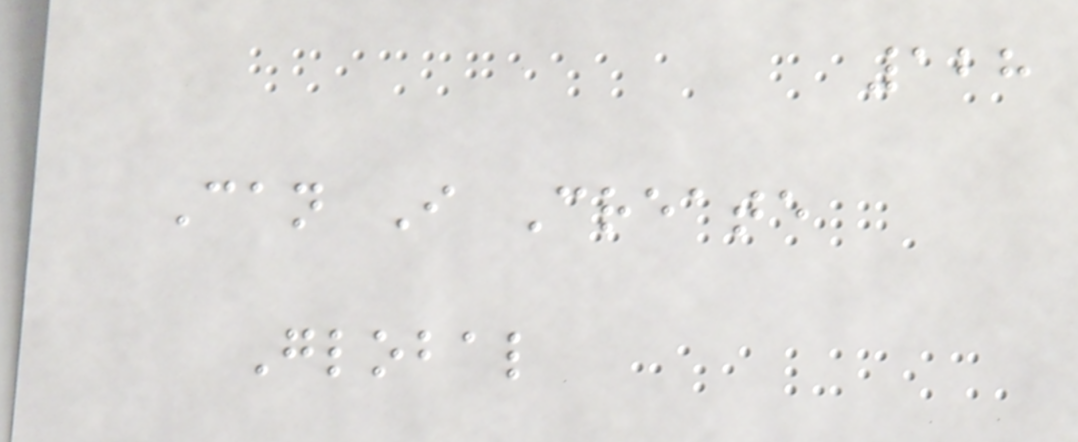128
Can I Create
Global
